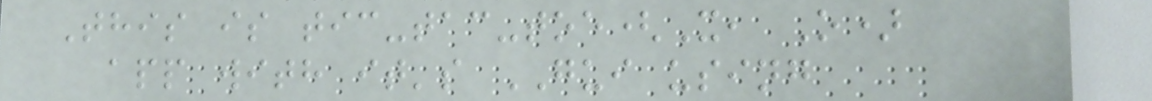This is tic-tac-toe(X, O)
app with it's GUI using
